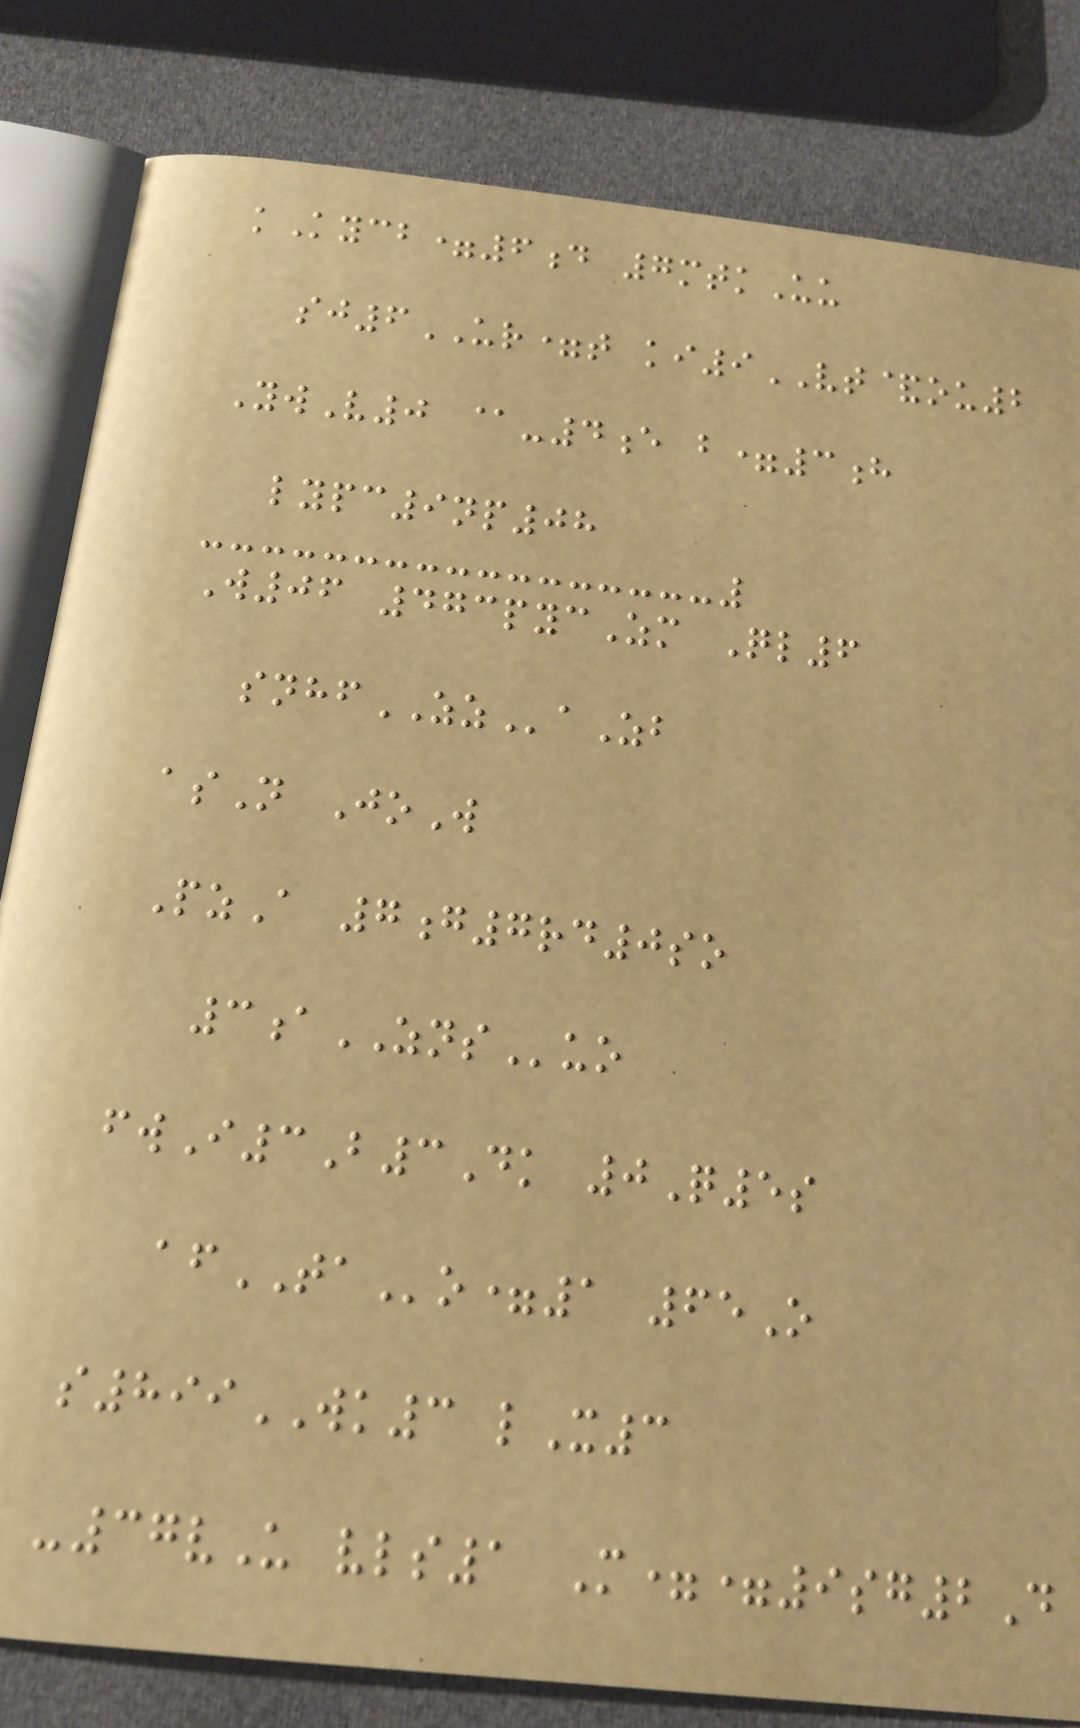kKycb=6d 7mtkUu
sj6UR=t ki9VT&ou2
YwV0 @-4e b=3h
lypc9np08
W06 473pycZm Ql6
snhfZZaZb
asN JoW
PzA 7g7rd0so
3aZNSuo
fwI3B3Dk 0Q5s
afTAo=1 65O
s899WK3 lX3
-37vU vls1 M==9sg2D
